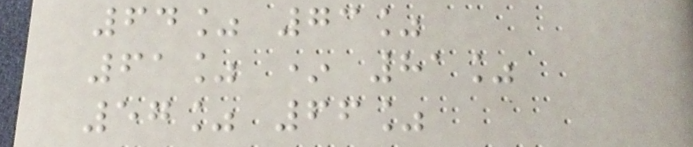64% 73%
61% * 81%
57% 66%
